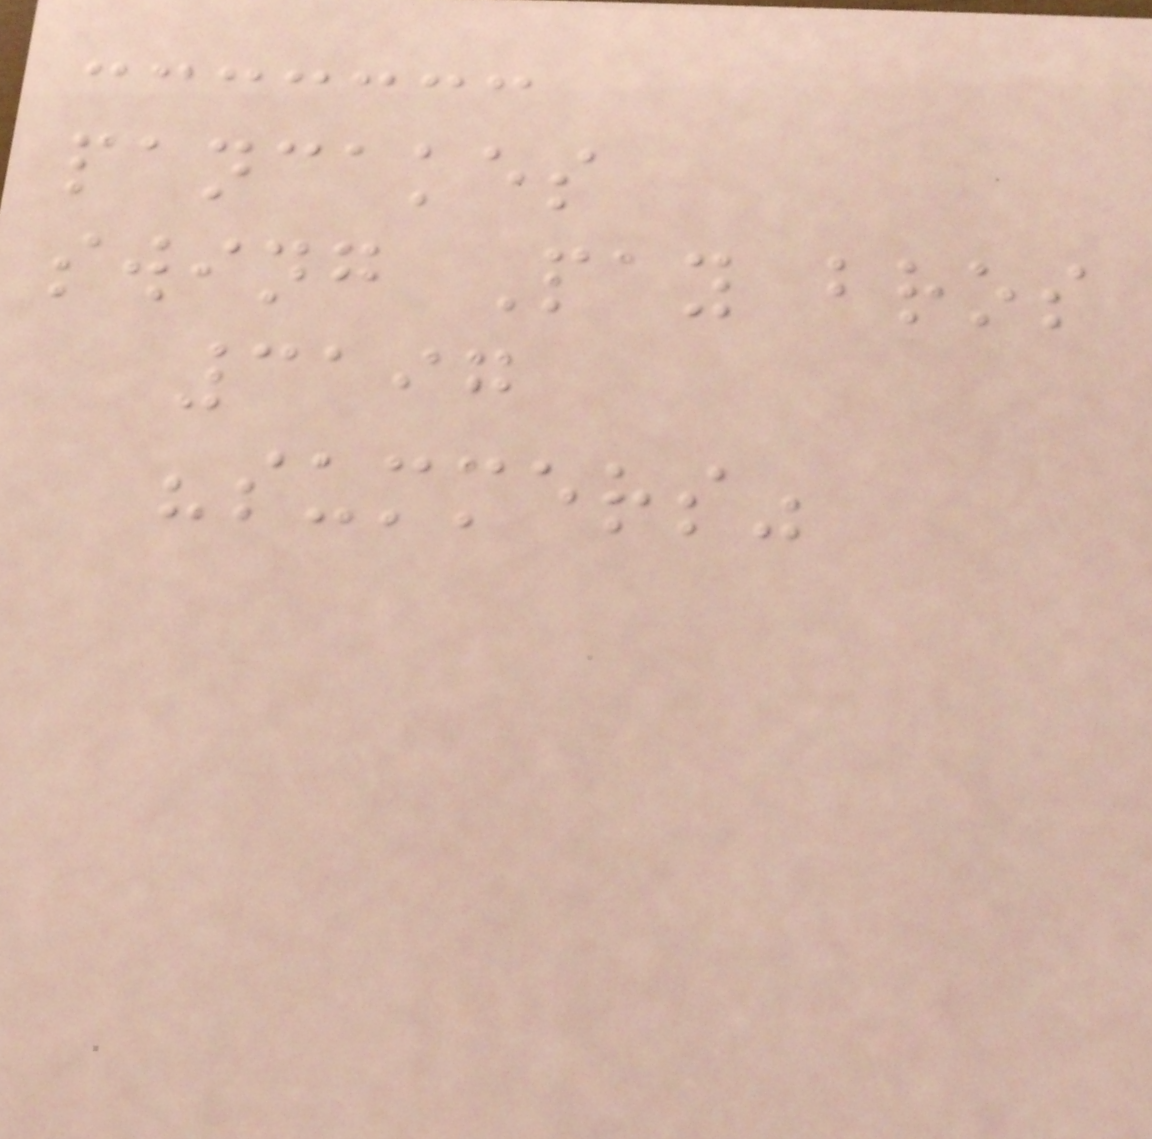pancakes
swing Pay bros
3197
"summers"
